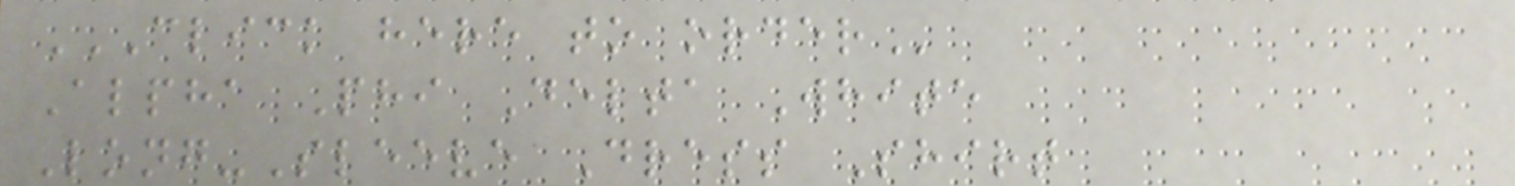CLICK HERE TO ORDER
Alpha Phi Delta White
Long-Sleeve Dress Shirt
